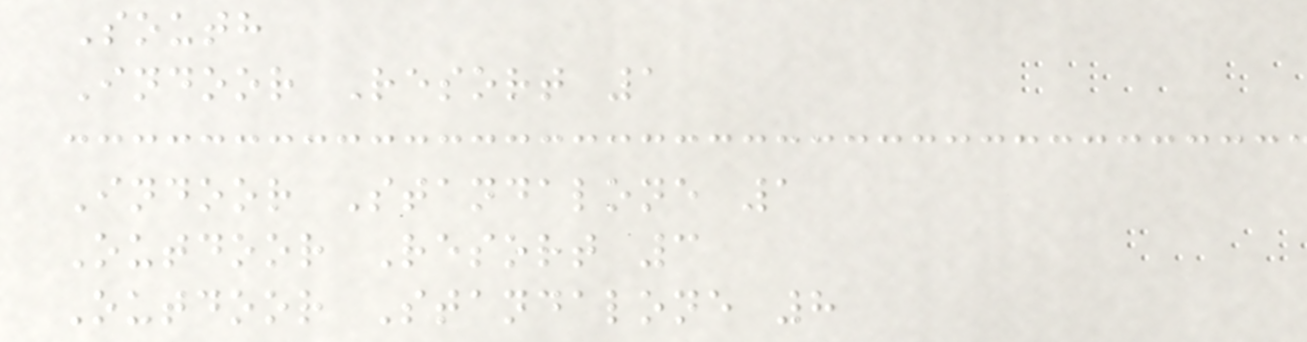South
Indoor Resort 1
Indoor Standalone 1
Outdoor Resort 3
Outdoor Standalone 8
